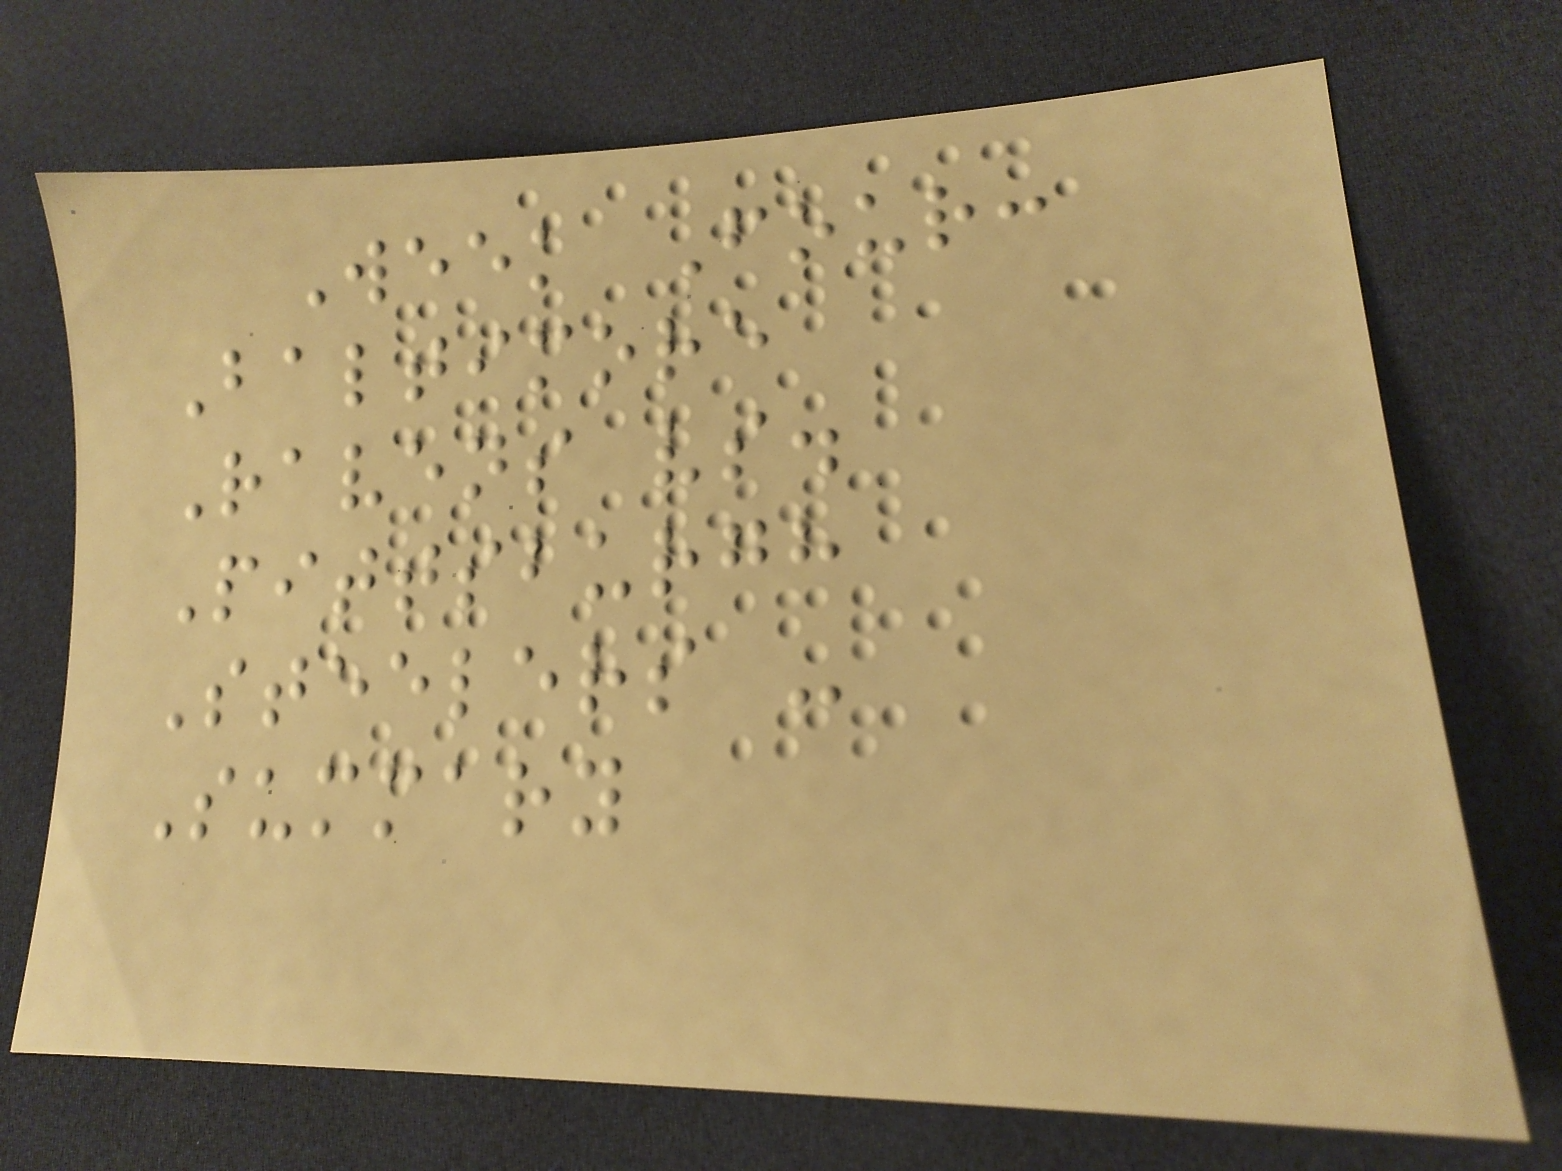Week Four:
Baltimore
Ravens vs.
Pittsburgh
Steelers -
Summary
